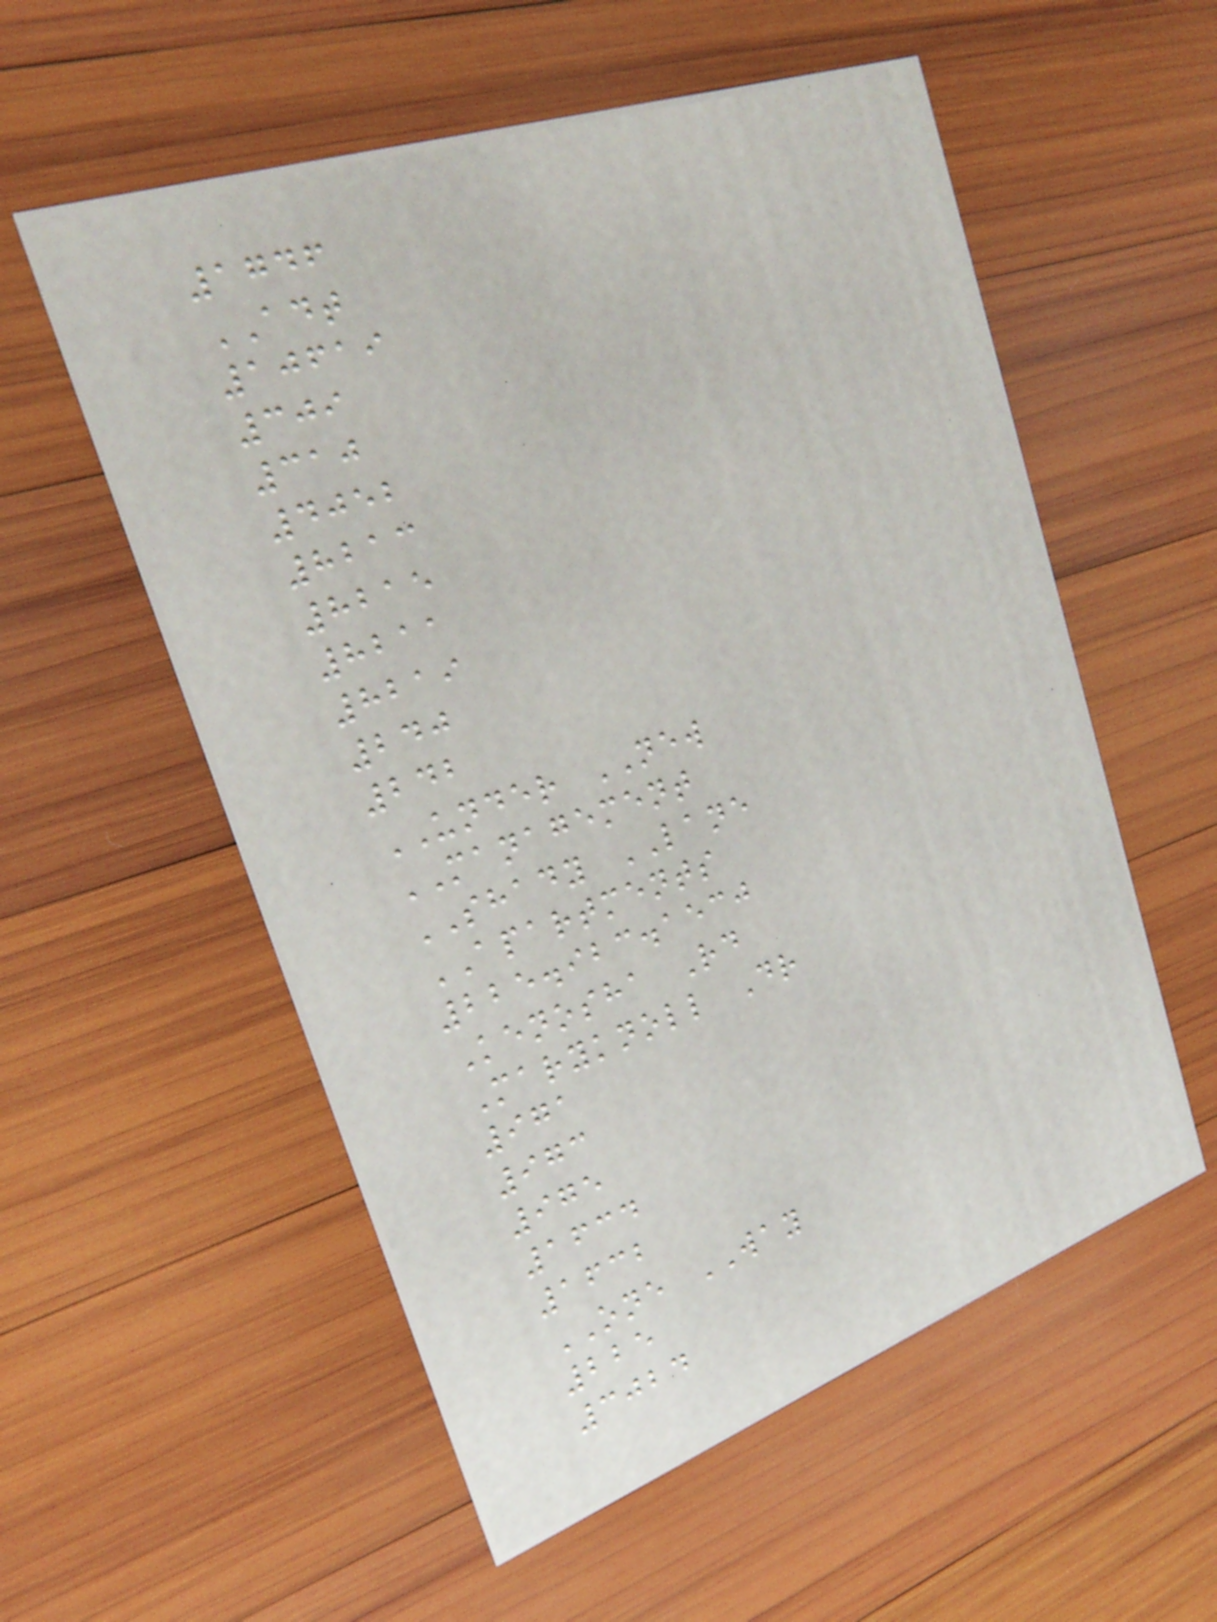1746
ADT
10619
309
310
4052
8213
8215
8211
8219
240
242
UNDER NEW
MANAGEMENT
SHADY LANE
APARTMENTS
225.923.1530
Kenosha Rd
Maryknoll Dr
971
973
975
1634
1632
ONE WAY
225
3024
